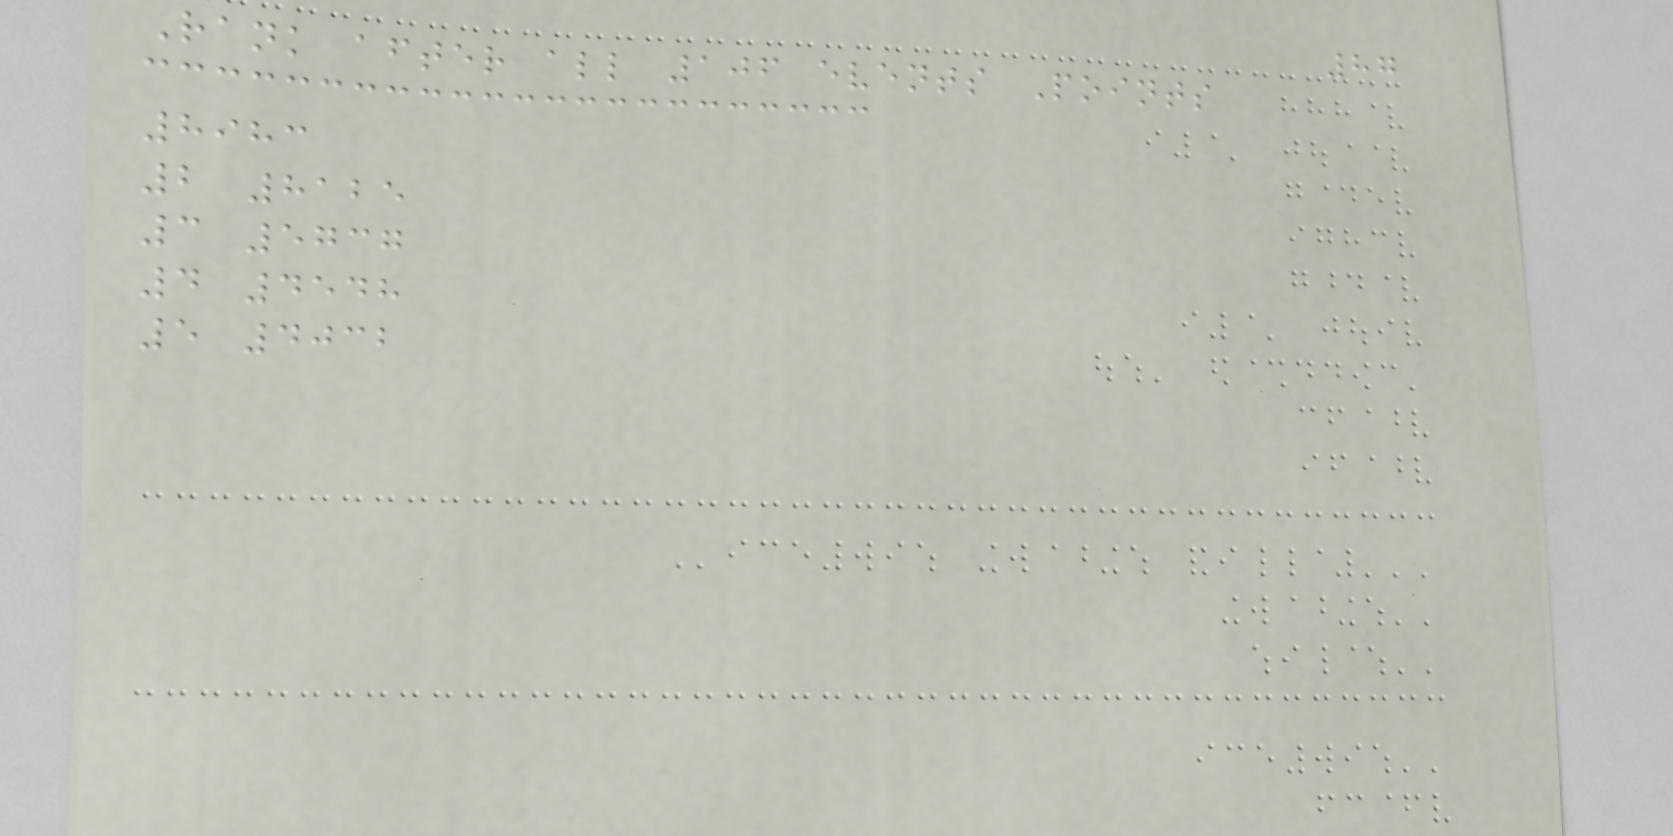87
Rank after all 106 events Points
8983
2 8125
3 5737
4 4548
5 4032
